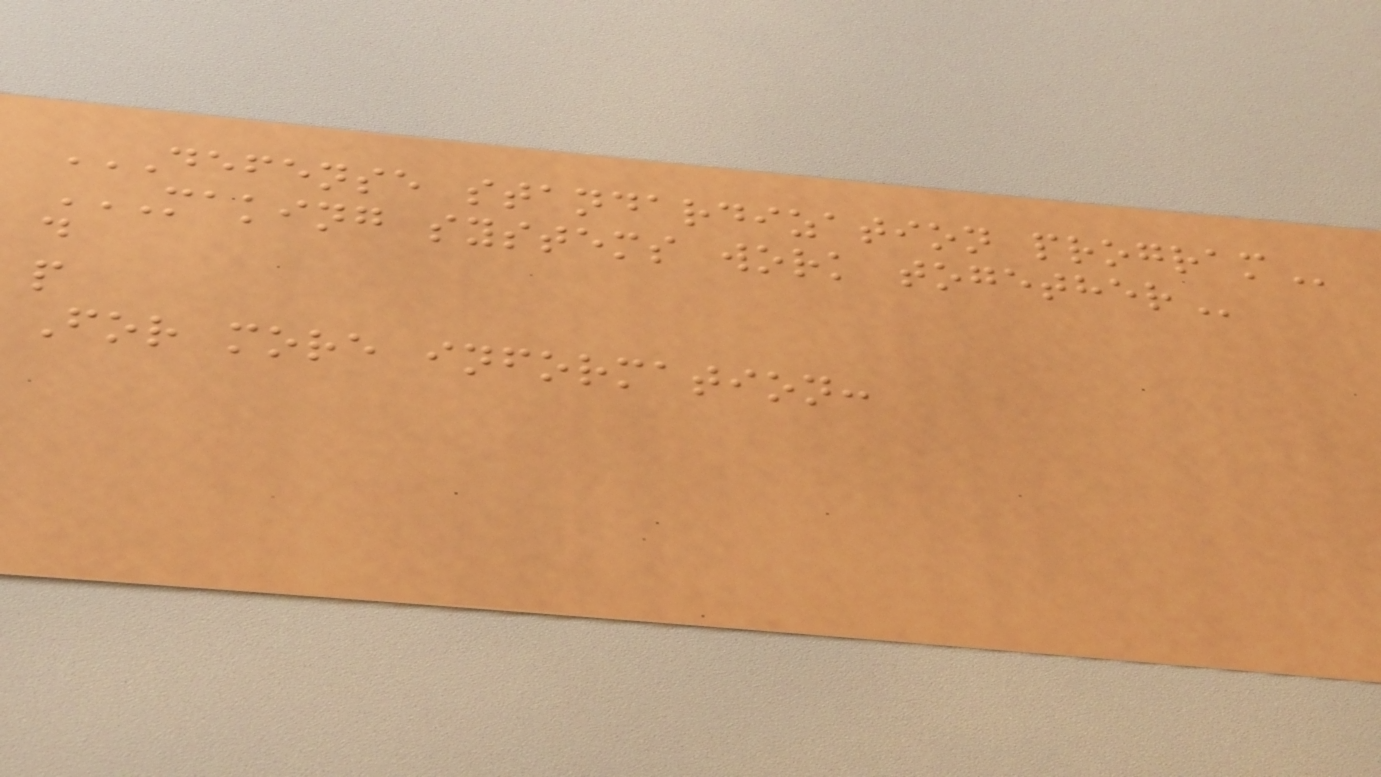DEFENSE STANDARDIZATION PROGRAM
MAKING SYSTEMS WORK TOGETHER
d
p
For more information:
